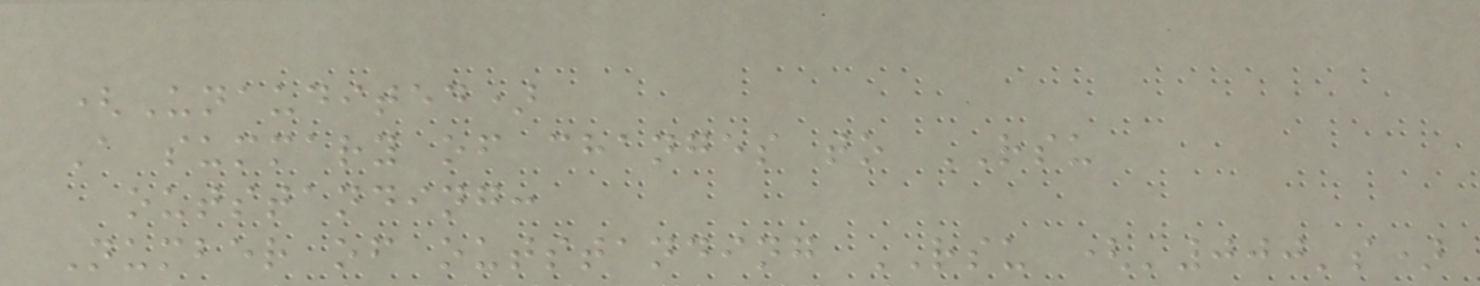(Unaudited)
A summary of changes to RSU
outstanding:
Number of outstanding RSU ('000's)
